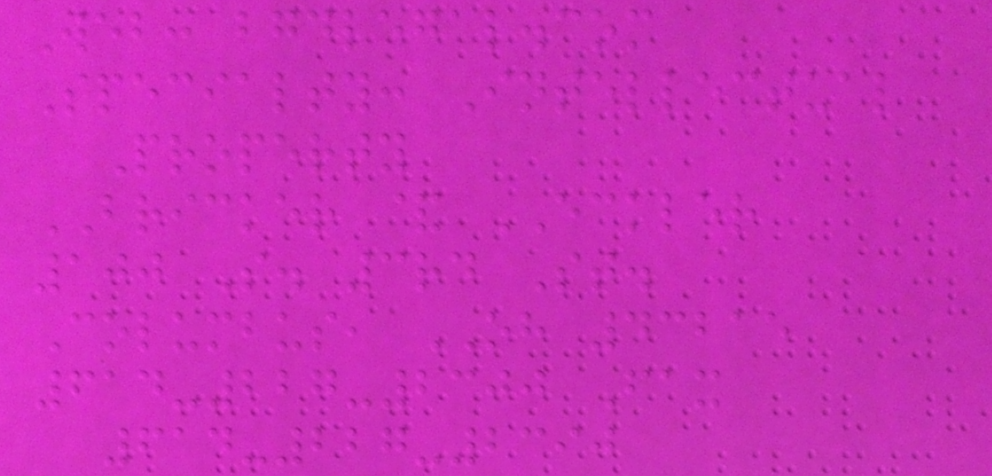Web: bgdlegal.com
Specialty: Intellectual
Property
BRICKER & ECKLER
100 S. 3rd St.
Columbus, OH 43215
614-227-2300 Fax
614-227-2390
